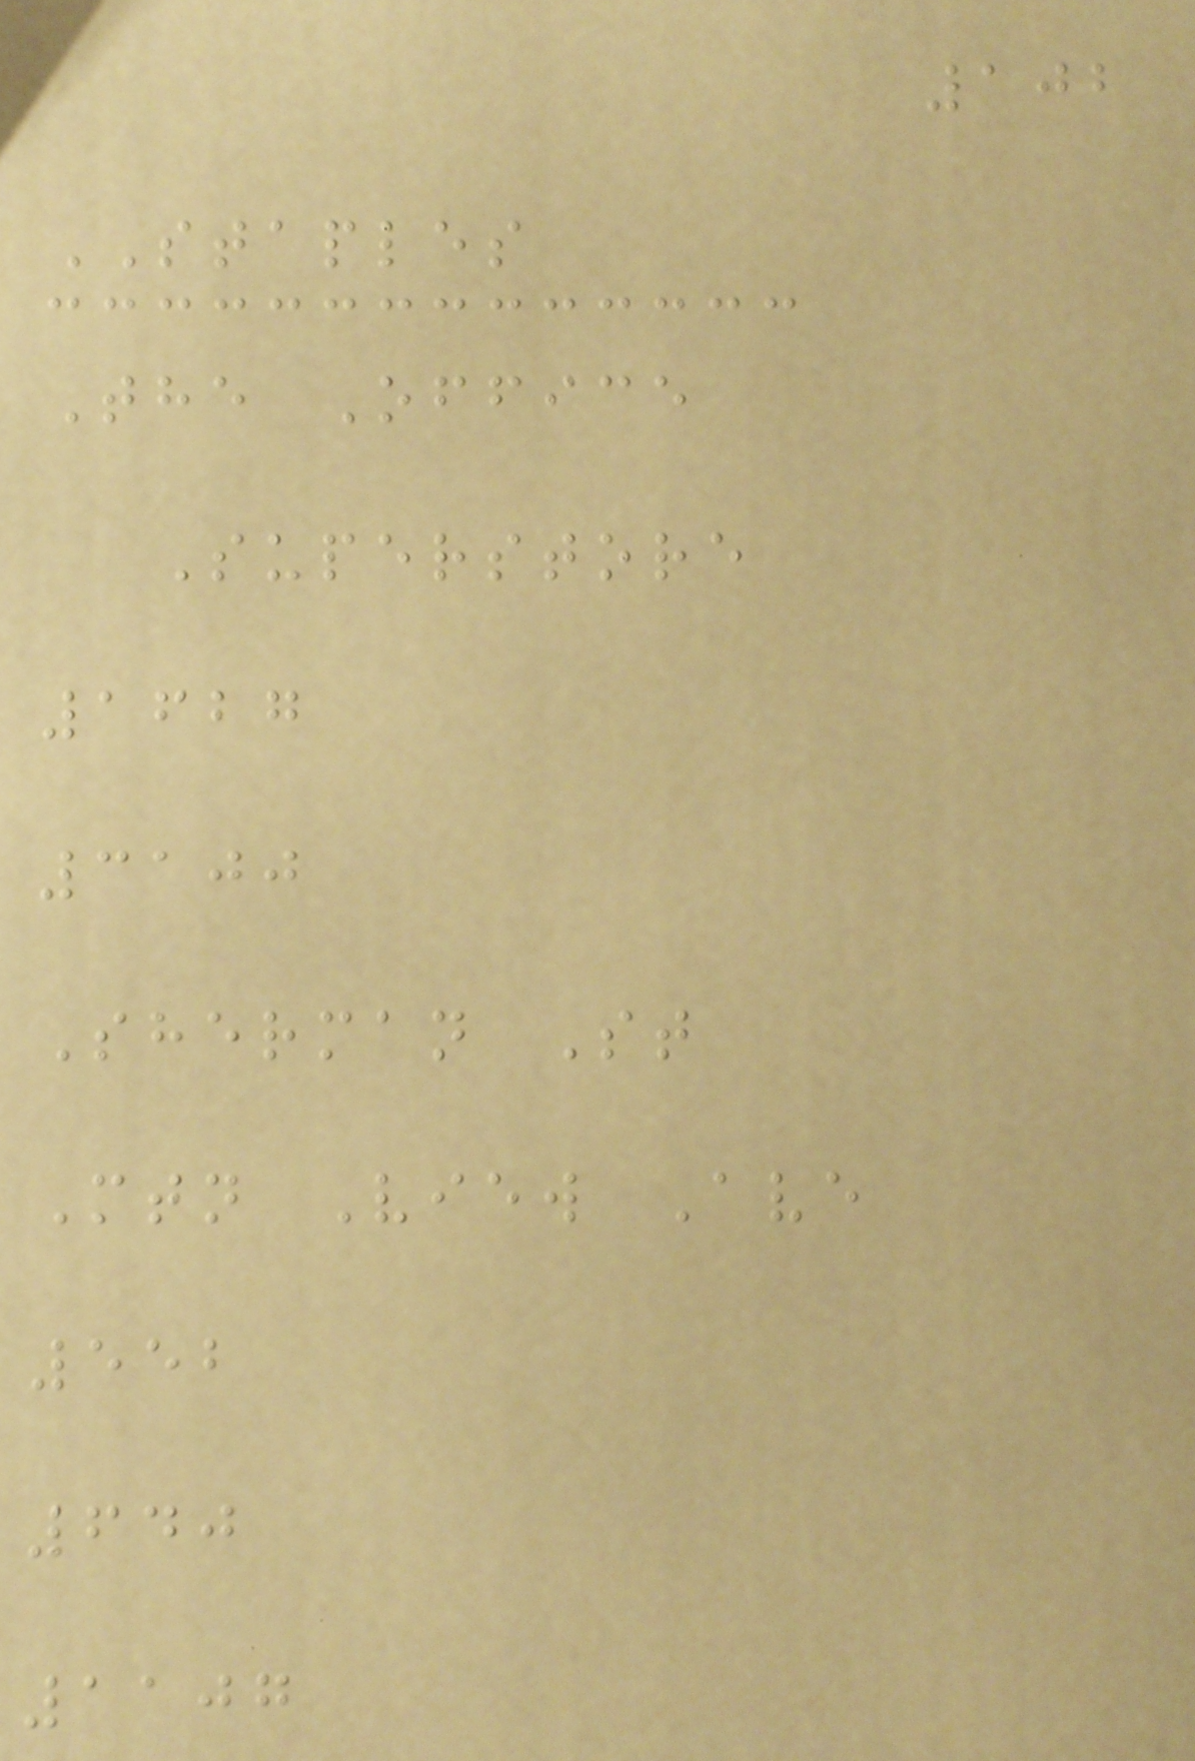102
STAPLES
The Office
Superstore
1627
3100
Sherman St
Mtn View Ave
552
640
1107
